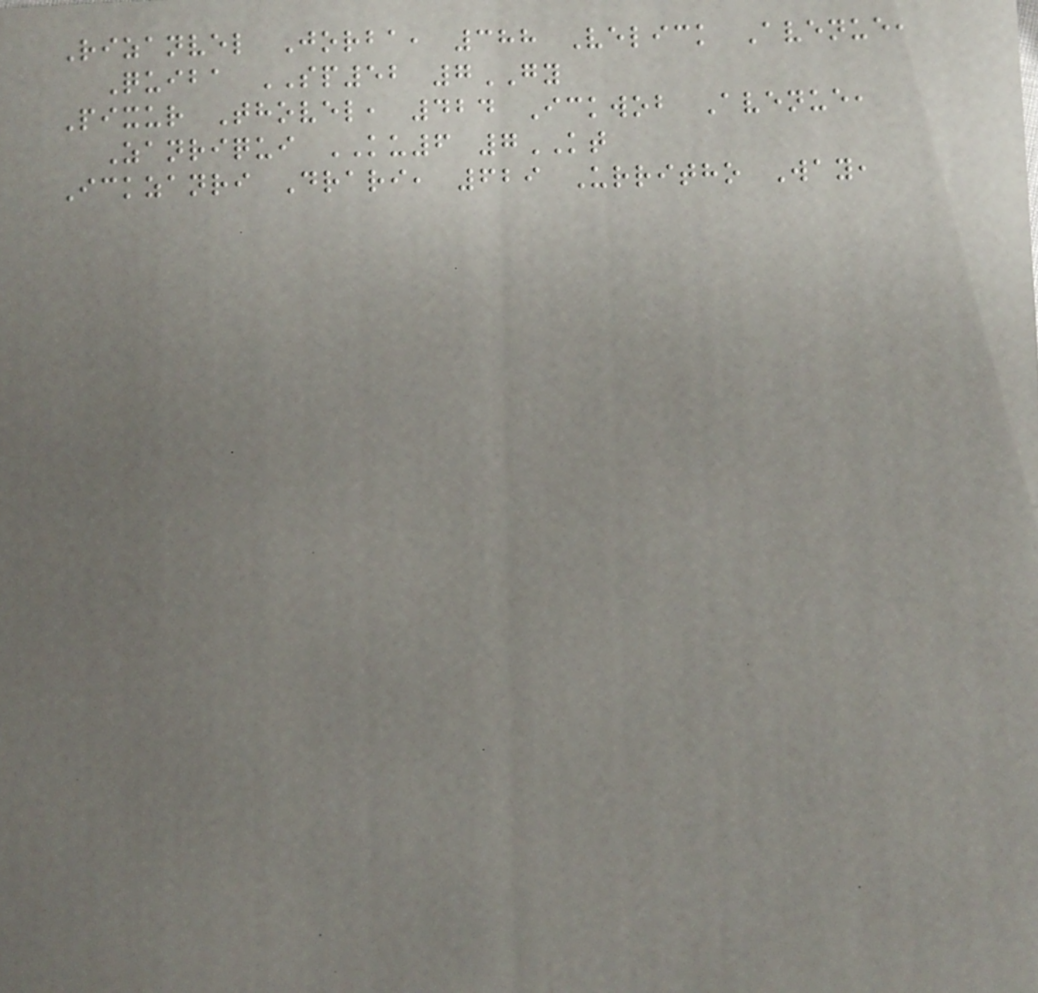Rizanvel Jorba, 388 Velick Avenue,
Quiba SP52 7GY
Pixur Thovel, 424 Ickwob Avenue,
Zanriqui KU6 7KT
Ickzanri Drari, 629 Urritho Way,
